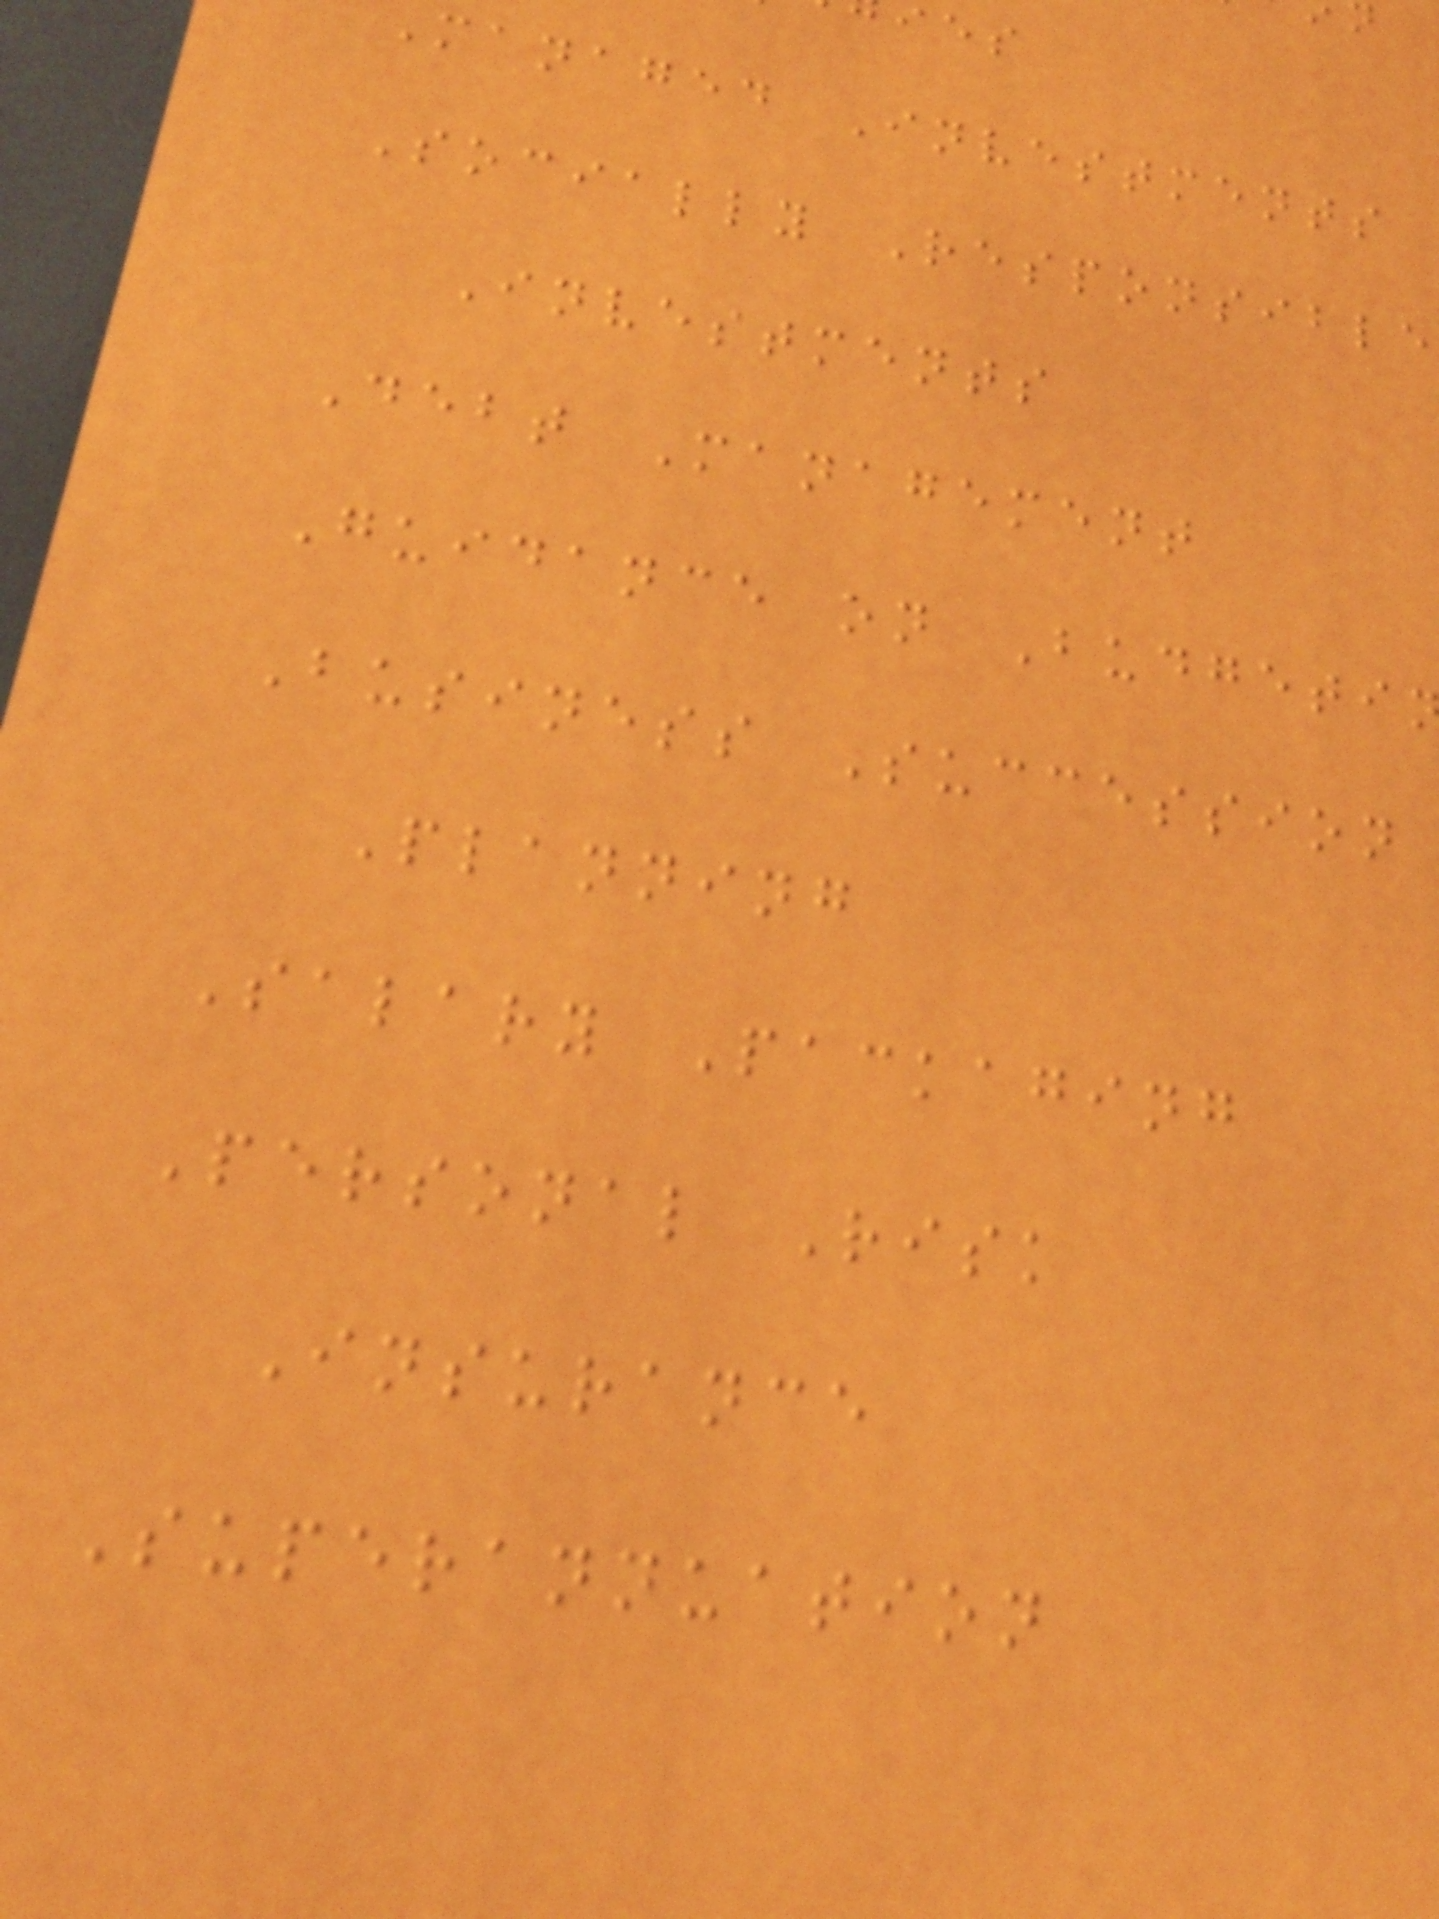managed Investments
Socially Responsible
Investments
Debt Management
Guidance on Budgeti
Business Succession
Planning
Salary Packaging
Personal Risk
Insurance
Superannuation
